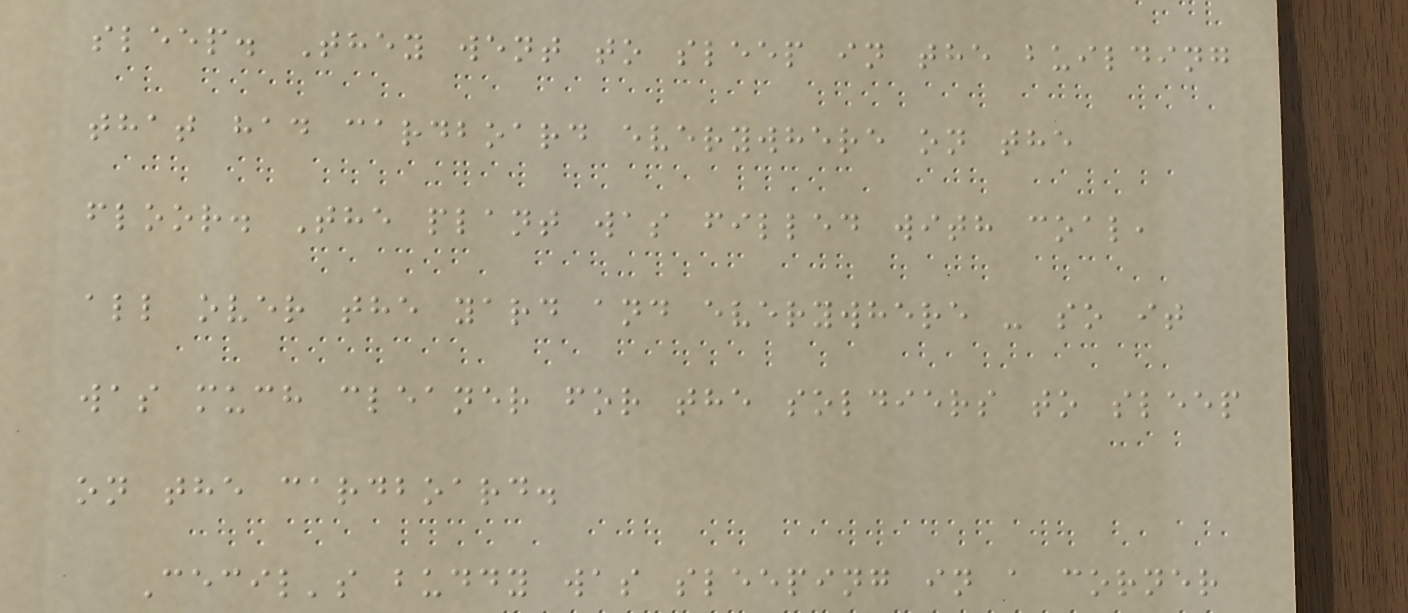sleep. They went to sleep in the building
that had cardboard everywhere on the
floor. The plant was filled with coal,
all over the yard and everywhere - so it
was much cleaner for the soldiers to sleep
on the cardboard.
Cecil's buddy was sleeping in a corner
